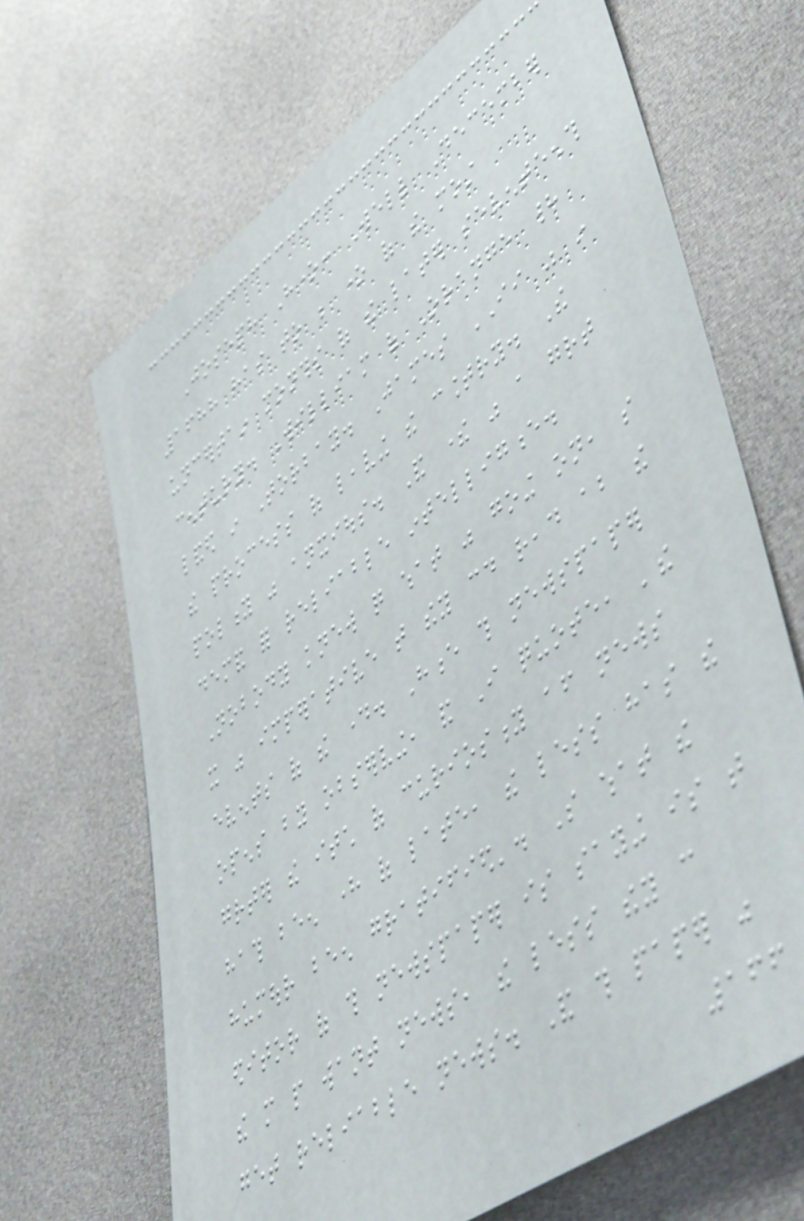Joseph Hone: Well December
1688 has to be one of the most
uncertain months of the later seventeenth
century. William of Orange had
landed in Torbay. James II was in
the process of leaving the country. The
polity was anxious. And there was a great
demand for reliable intelligence.
Nobody knew quite what was going on, so
it was imperative that they could read about the
events of the day. Hence this newspaper
opens by observing, and I quote, 'the
greater the itch of curiosity after news
hath been here of late, the less has the
humour been gratified'. So what the
editor of this newspaper is saying is that
the more people want news, the less they can
get reliable news. And this paper was
166
